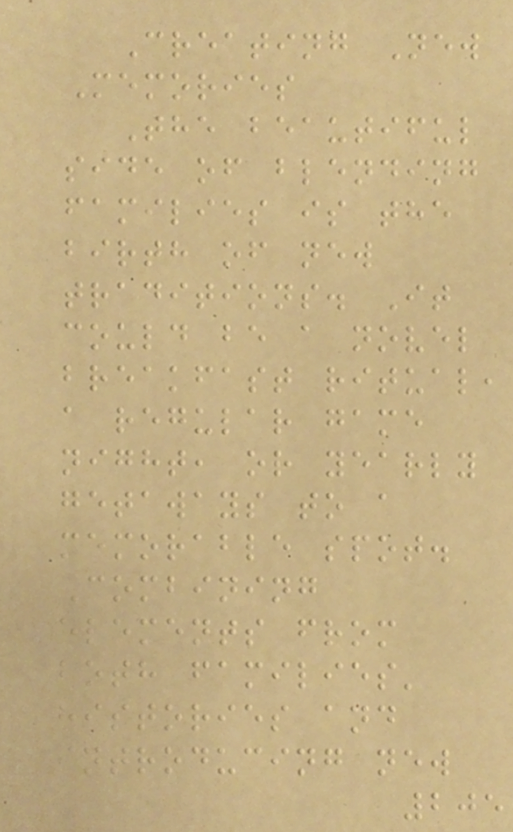Creating New
Memories
The beautiful
side of blending
families is the
birth of new
traditions. It
could be a novel
breakfast ritual,
a regular game
night, or yearly
getaways to a
memorable spot.
Combining
elements from
both families'
histories and
introducing new
205
